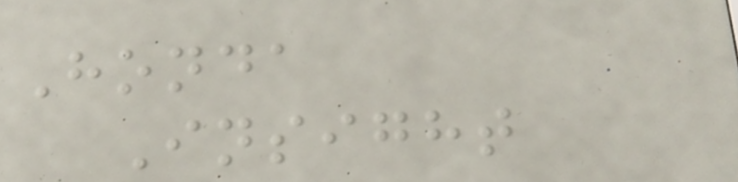Honda
Insight
